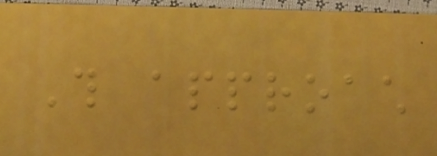This approach
